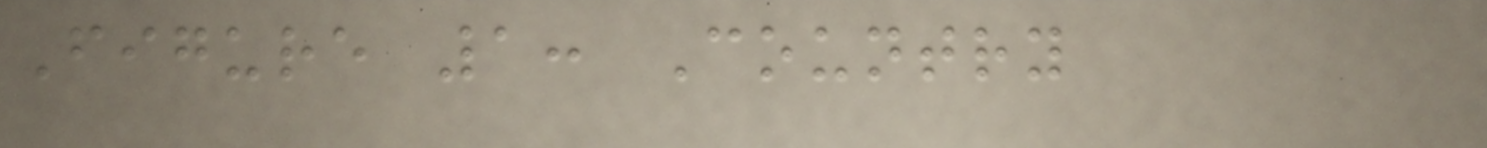Figure 1: Country
